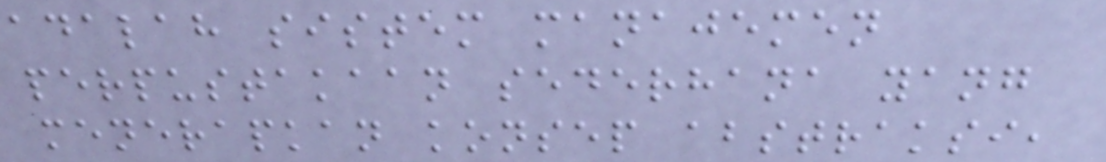adalah sistem manajemen
perpustakaan sederhana yang
menerapkan konsep abstraksi,
